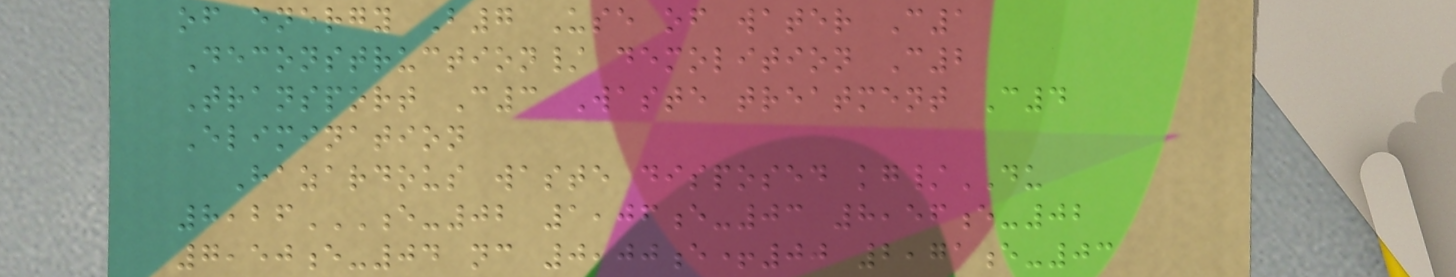of energy B7 Use of water C1
Deconstruction/ demolition C2
Transport C3 Waste treatment C4
Elimination
Hazardous waste disposed kg/DU
8,26E-02 1,06E-03 8,56E-02
7,50E-04 NC 0,00E+00 2,71E-03
